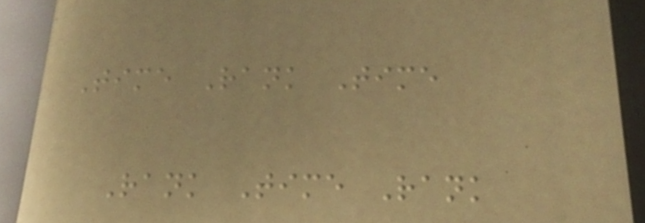Time Rank Time
Rank Time Rank
